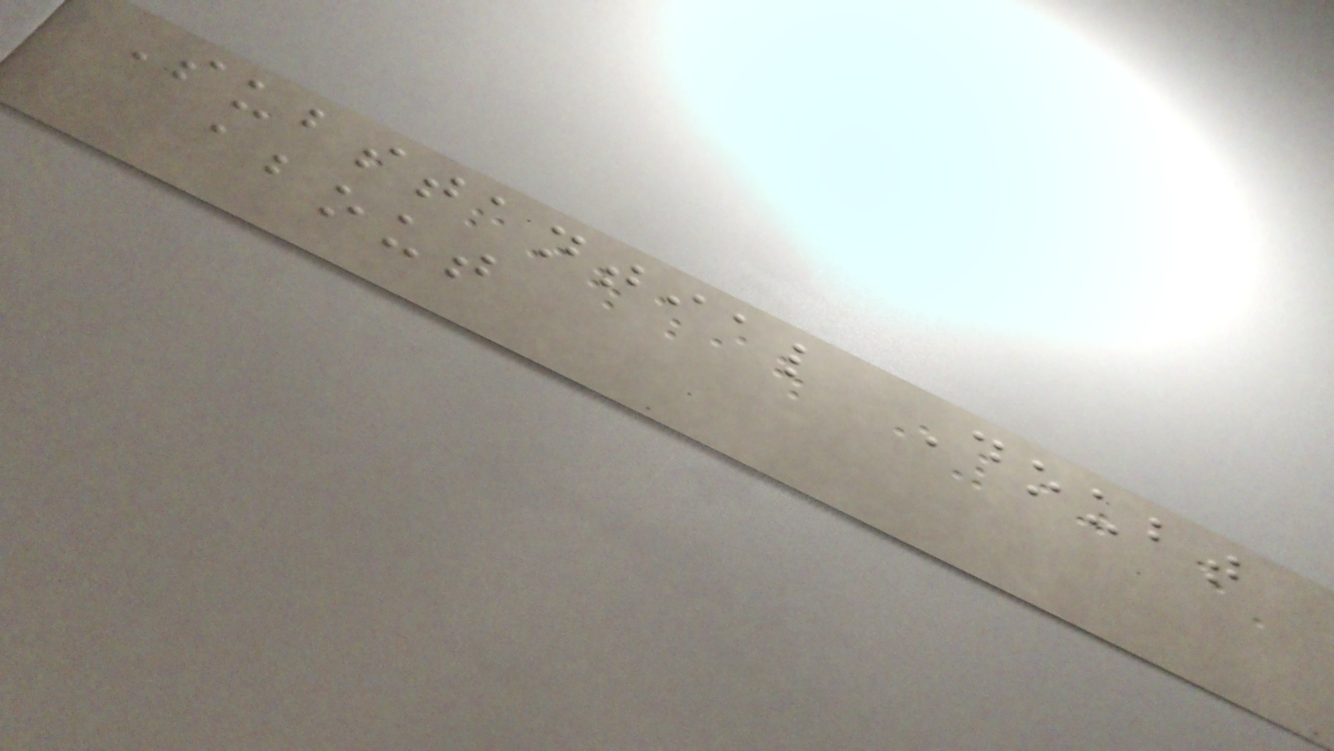Substantial Doubt
about
